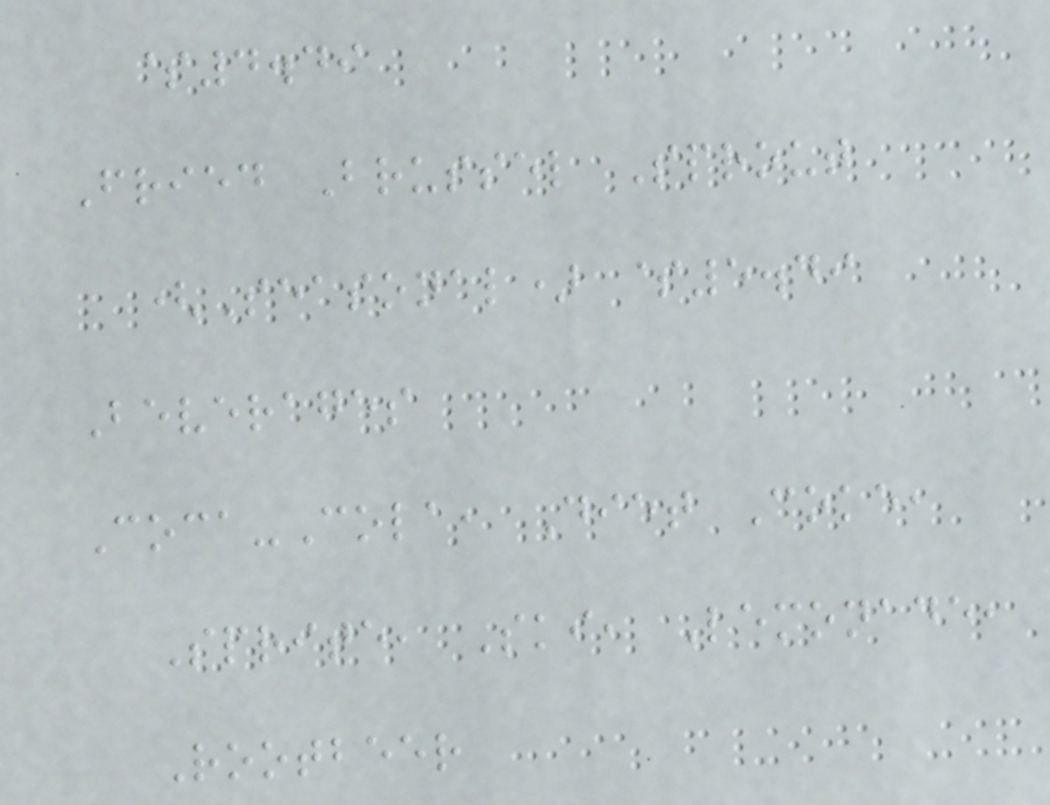$4.49
Fried Brussel Sprout
(Seasonal) $5.49
Beverages
Coca-Cola, Diet Coke,
Sprite, Ski, Lemonade,
Rootbeer
